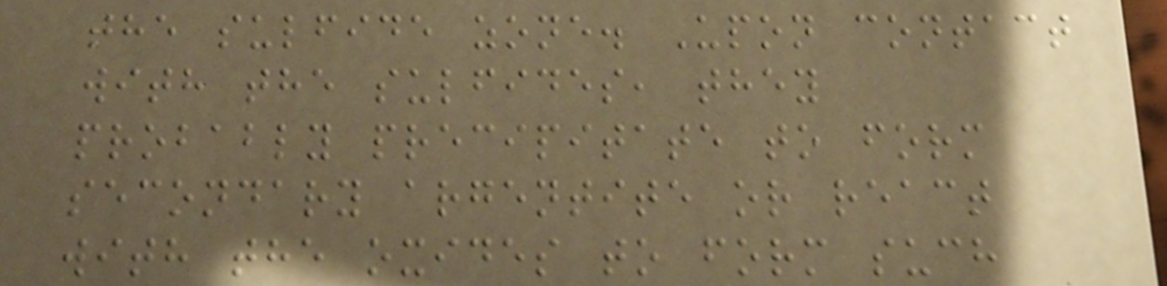the sulfide zone. Upon contact
with the sulfides, they
probably precipitate to form
secondary argentite or react
with the oxides to form such
